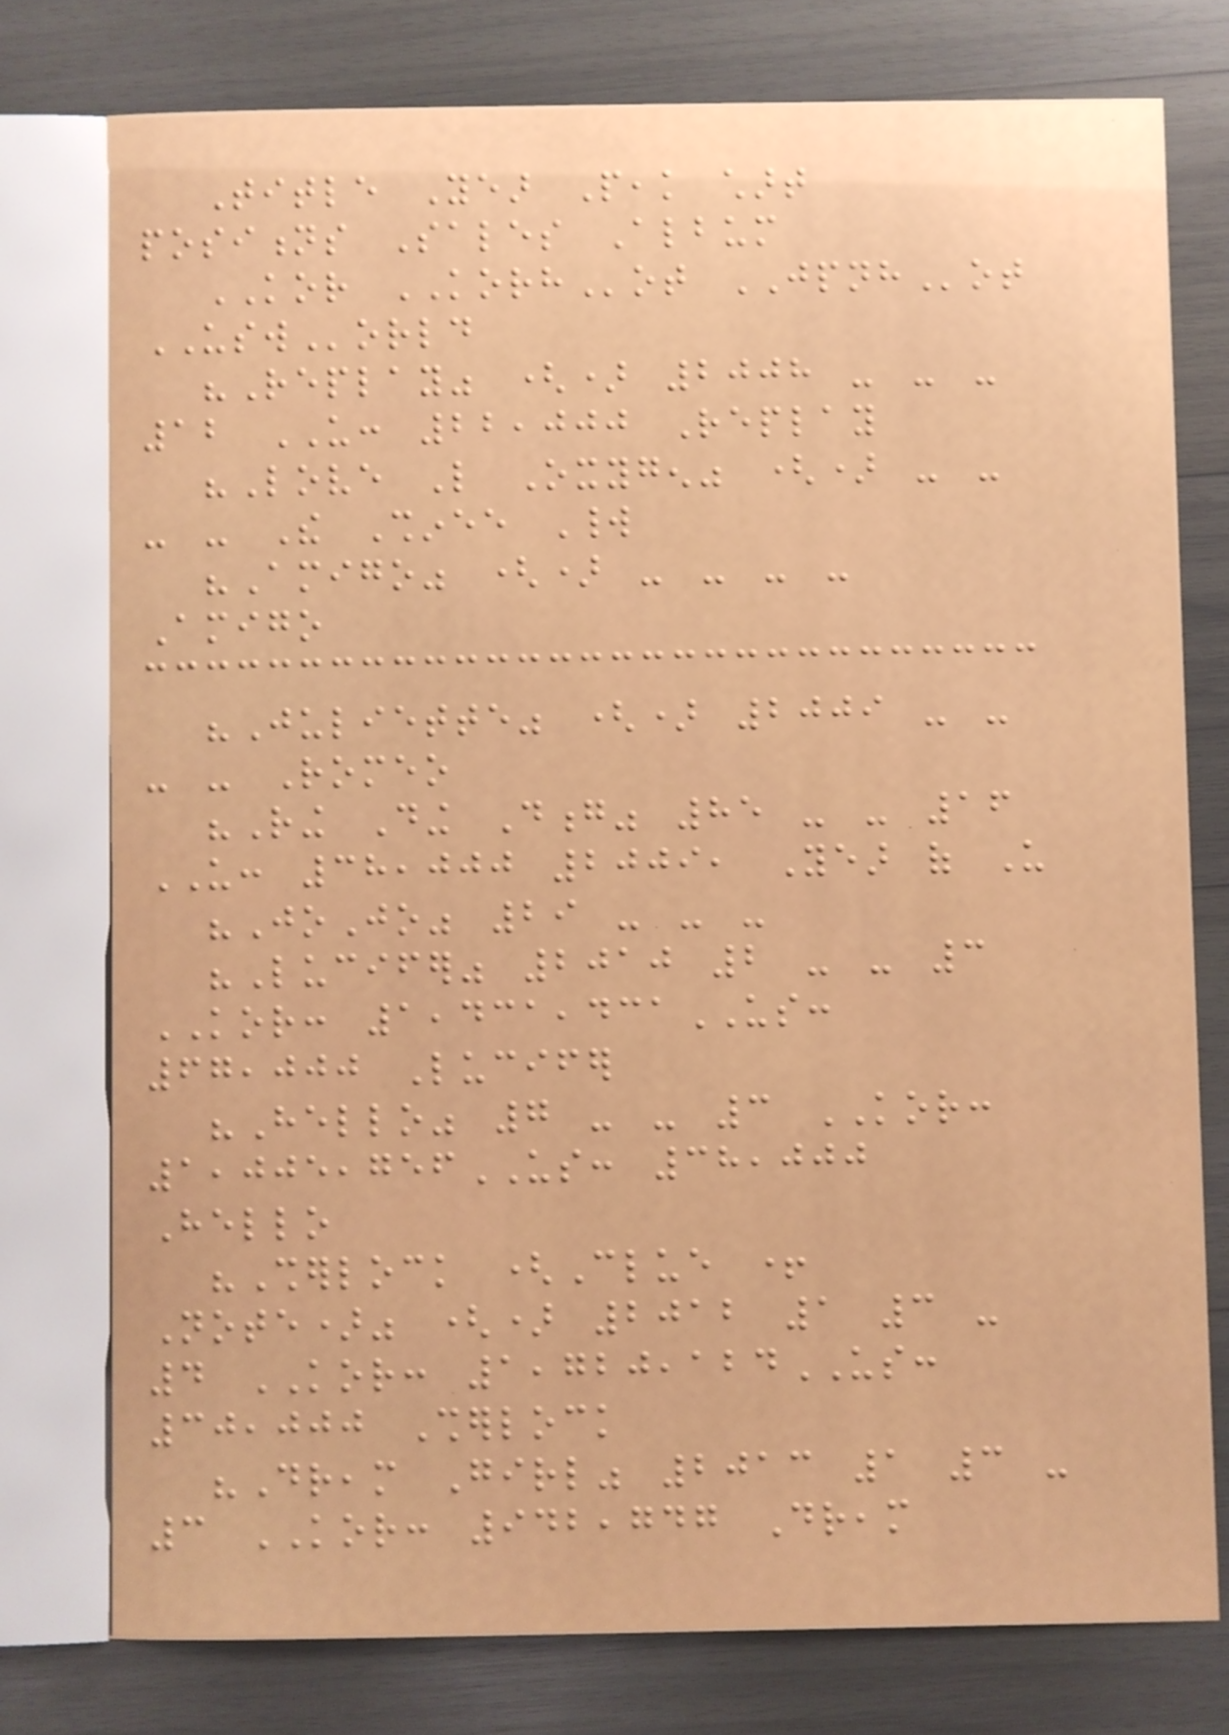Title Year Peak chart
positions Sales Album
KOR KORHot JPNHot
USWorld
"Replay" () 2008 - - -
12 US: 22,000 Replay
"Love Like Oxygen" () - -
- - The Shinee World
"Amigo" () - - - -
Amigo
"Juliette" () 2009 - -
- - Romeo
"Ring Ding Dong" 85 - - 16
US: 38,000 2009, Year of Us
"JoJo" 29 - - -
"Lucifer" 2010 2 - - 3
KOR: 1,431,431US:
67,000 Lucifer
"Hello" 7 - - 3 KOR:
1,005,756US: 38,000
Hello
"Sherlock (Clue +
Note)" () 2012 1 3 -
4 KOR: 1,720,124US:
30,000 Sherlock
"Dream Girl" 2013 1 3 -
3 KOR: 942,747 Dream
